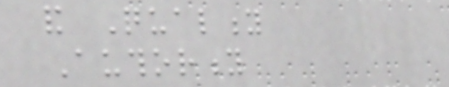and Quality
Authority
